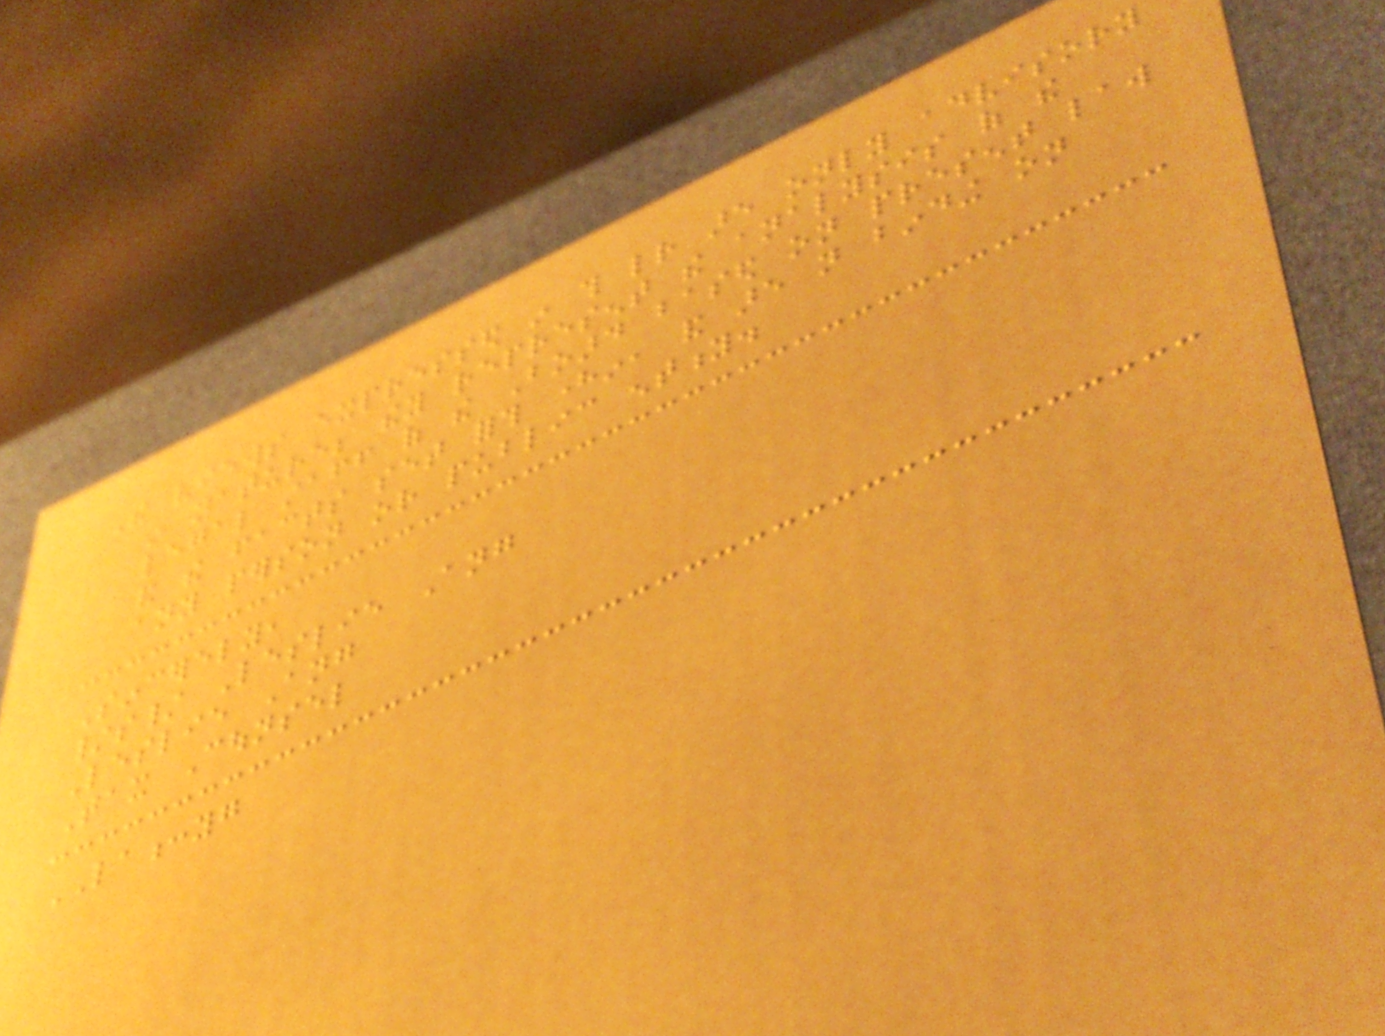The views expressed in this letter are only advisory
in nature; they represent the analysis of the
legal staff of the Board based on present law
and the facts set forth herein, and are not binding on
any person or public entity.
Sincerely,
/s/ Leslie Ang
Leslie Ang
Tax Counsel
LA:yg
